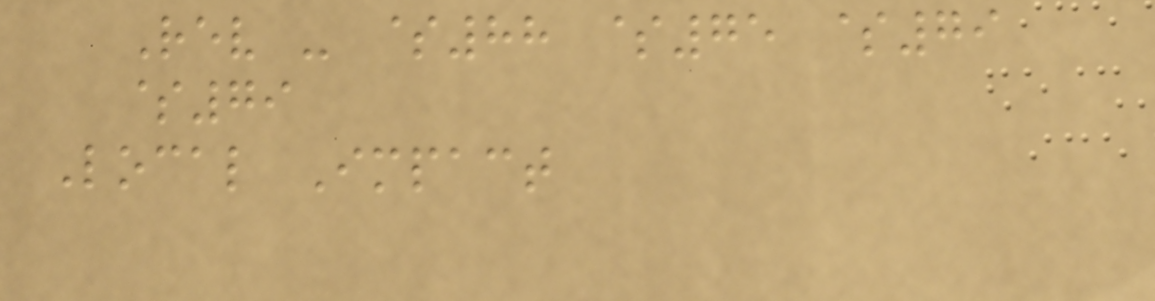Rev - $88 $75 $79
$79
Local Impact
